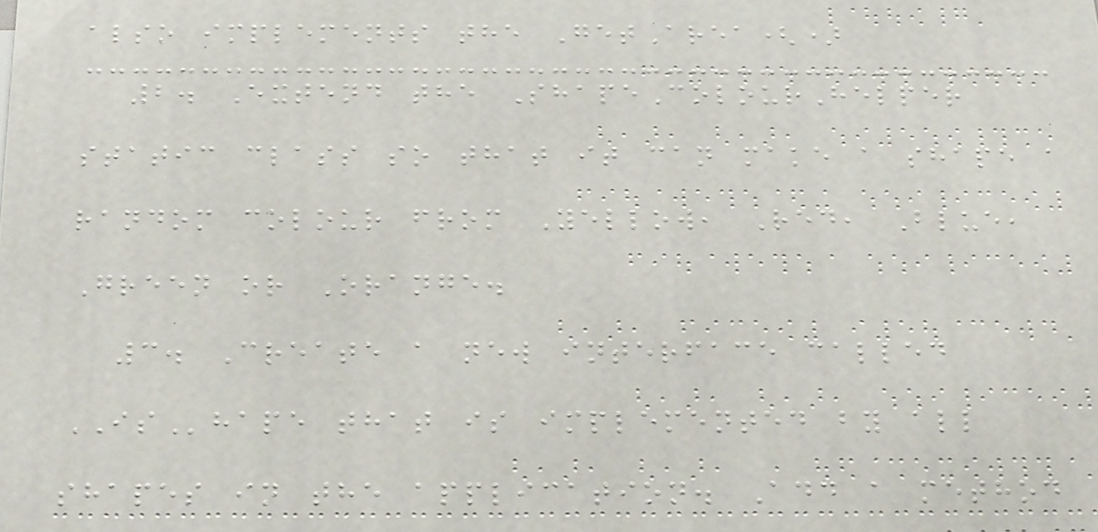also implements the GetArea()
2. Extend the ShapeColourHelper
static class so that it can make a shape a
random colour from Yellow, Red, Blue,
Green or Orange.
3. Create a new interface called
IShape that is implemented by all
shapes in the application. Add a method
